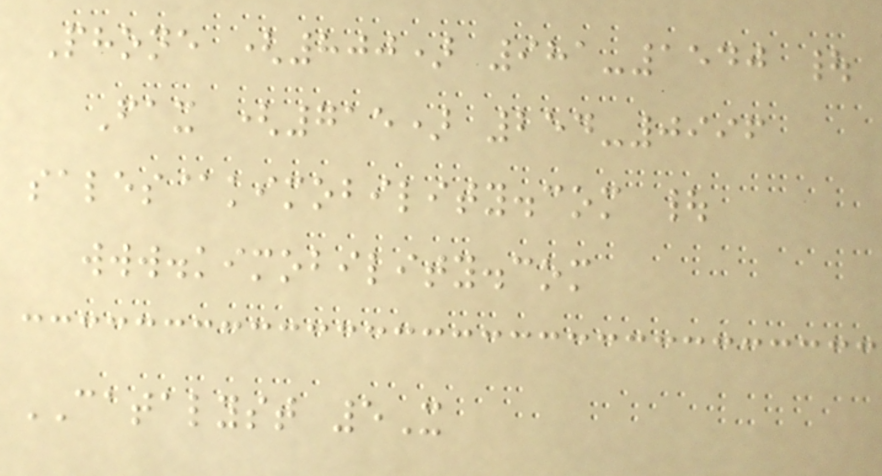Phone (800) 981-1540 |
Fax (715) 254-0996
sales@kimobility.com |
www.kimobility.com
CATALYST 5X
